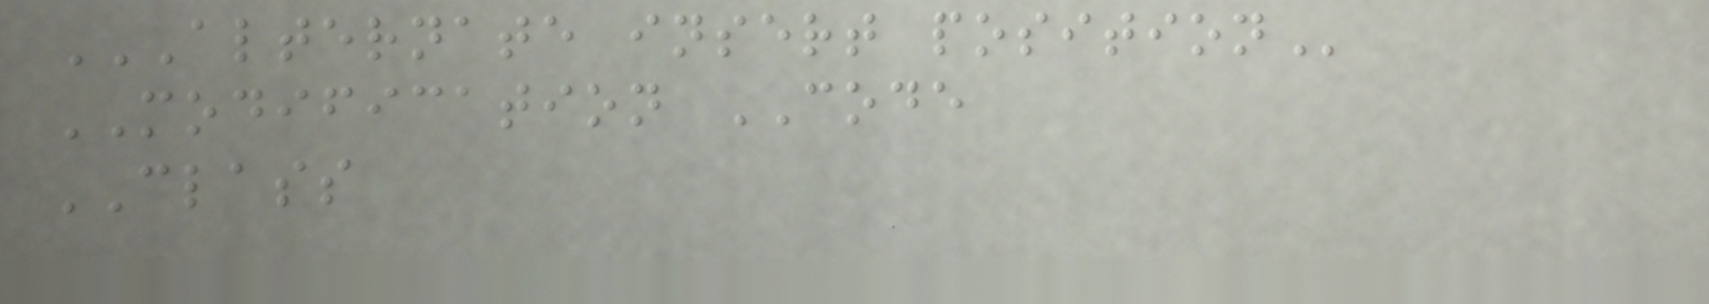ALTERNATE INSERT POSITION
MODIFICATION CODE
CLASS
